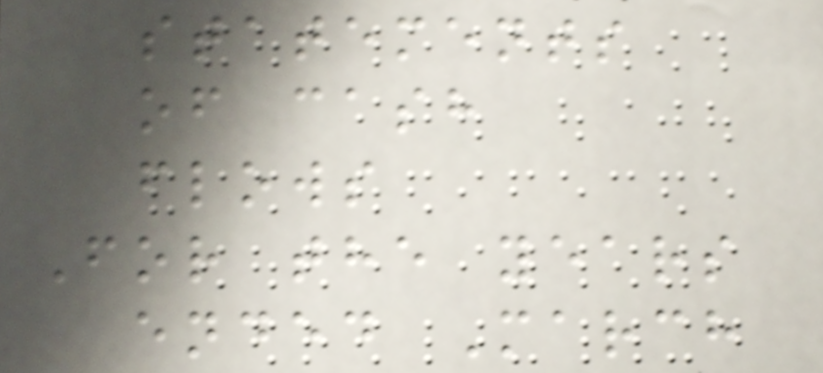statements
of cash
flows
For the years
ended March
